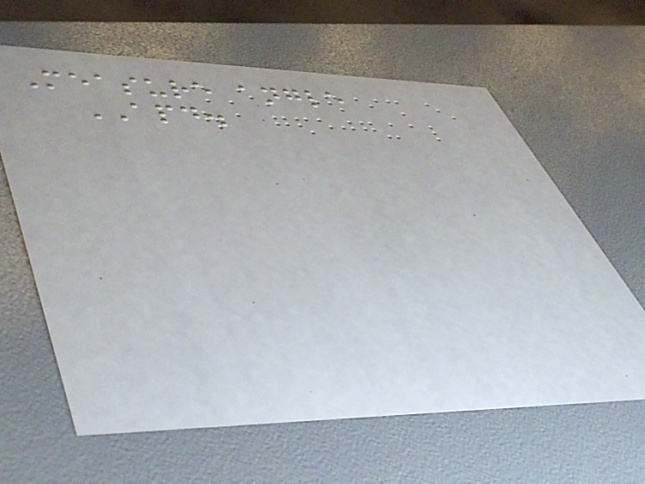Measure angle
APD.
